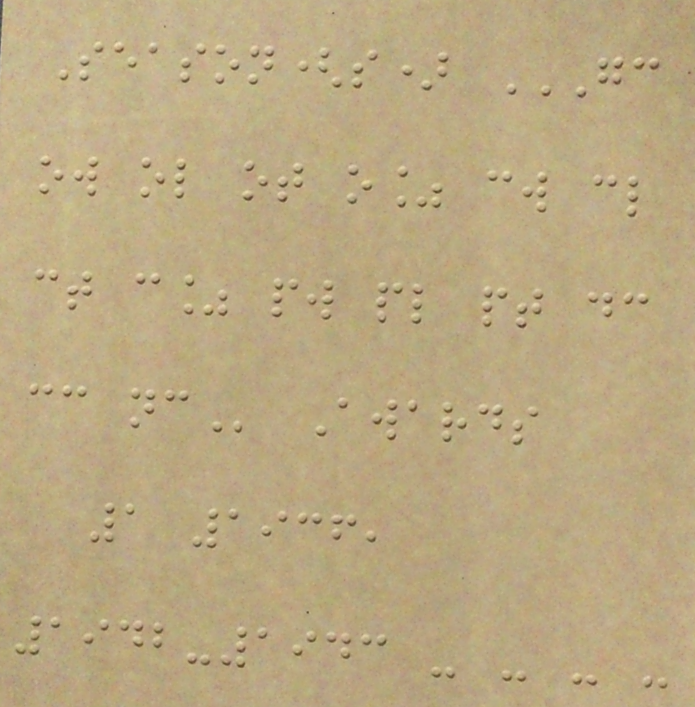Season(s) GC
OW OL OT O% CW CL
CT C% PW PL PT DC
CC NC Awards
1 1936,
1942-1943 - - - -
